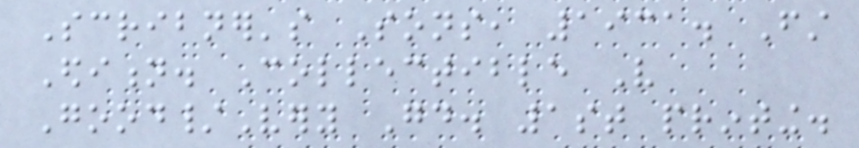Scribner's Sons, 1931. First
Edition. Collectible Very
Good/Very Good. 1st printing.
